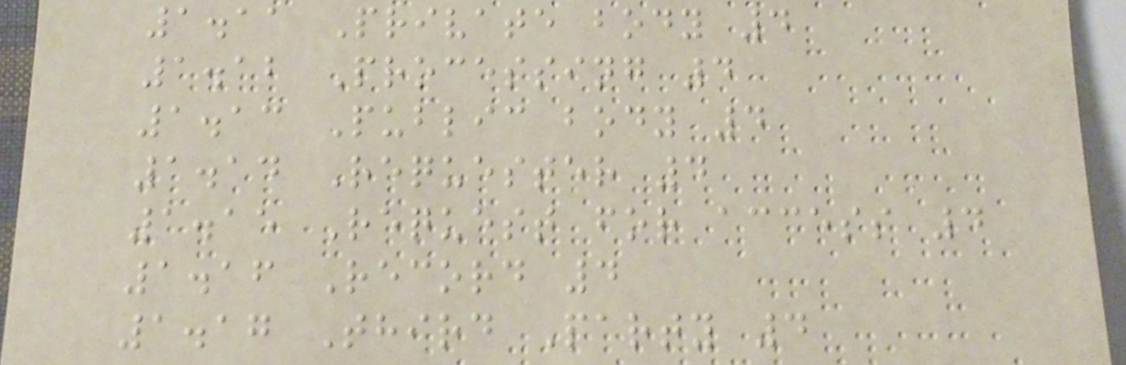1.11 Private body 4
1.12 Processing 4
1.13 Public body 4
1.14 Requester 4
1.15 Request for access 4
1.16 Record 4
1.17 Third Party 4
